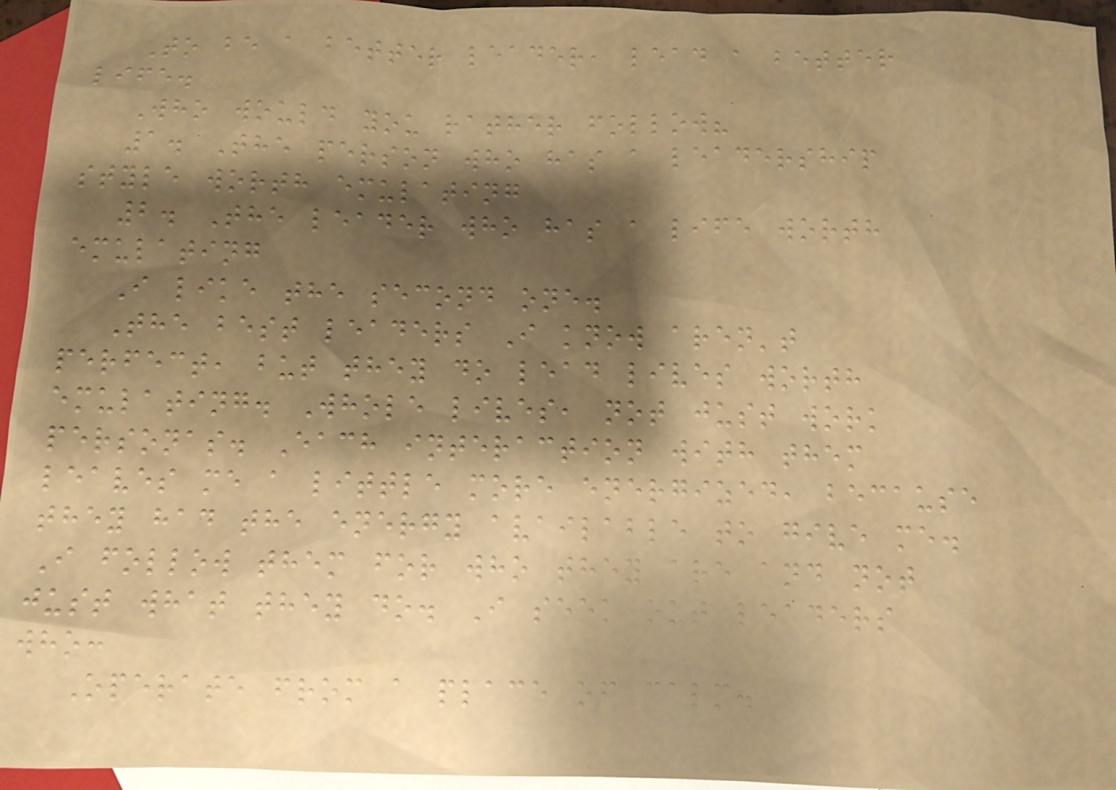To be a better leader, lead a better
life.
Who would you rather follow?
1. The person who has a leadership
style worth emulating
2. The leader who has a life worth
emulating
I like the second one.
The best leaders I know aren't
perfect, but they do lead lives worth
emulating. Whole lives, not just work
personas. Each interaction with them
leaves me a little more energized, because
they had the energy available to give me.
I follow them for who they are and not
just what they do. I seek out leaders
who:
Operate from a place of calm.
